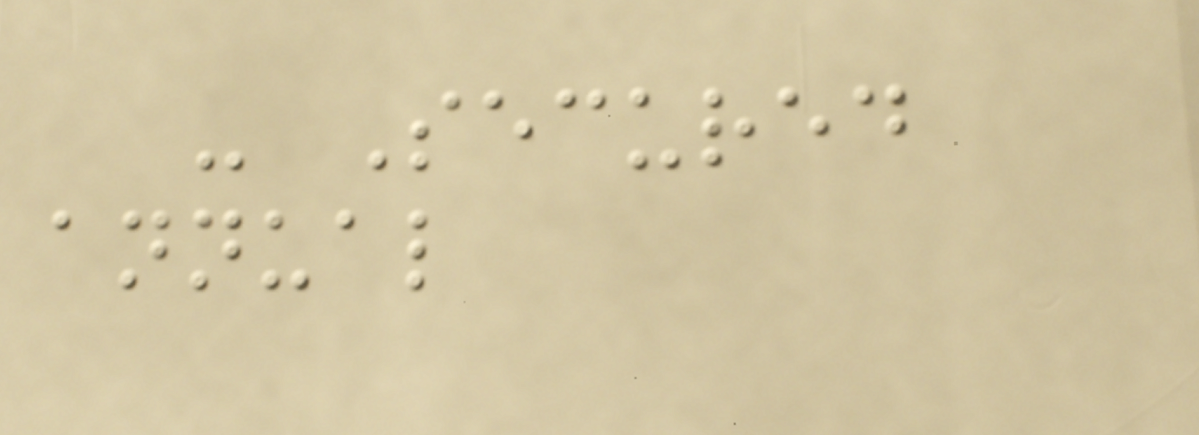- Secured
annual
